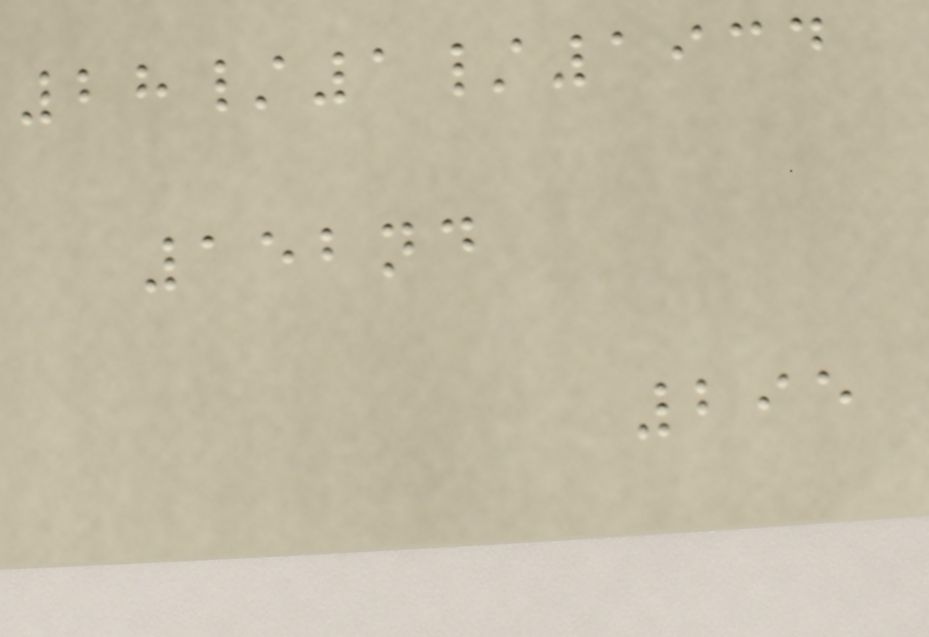28/1/1934
152nd
295
